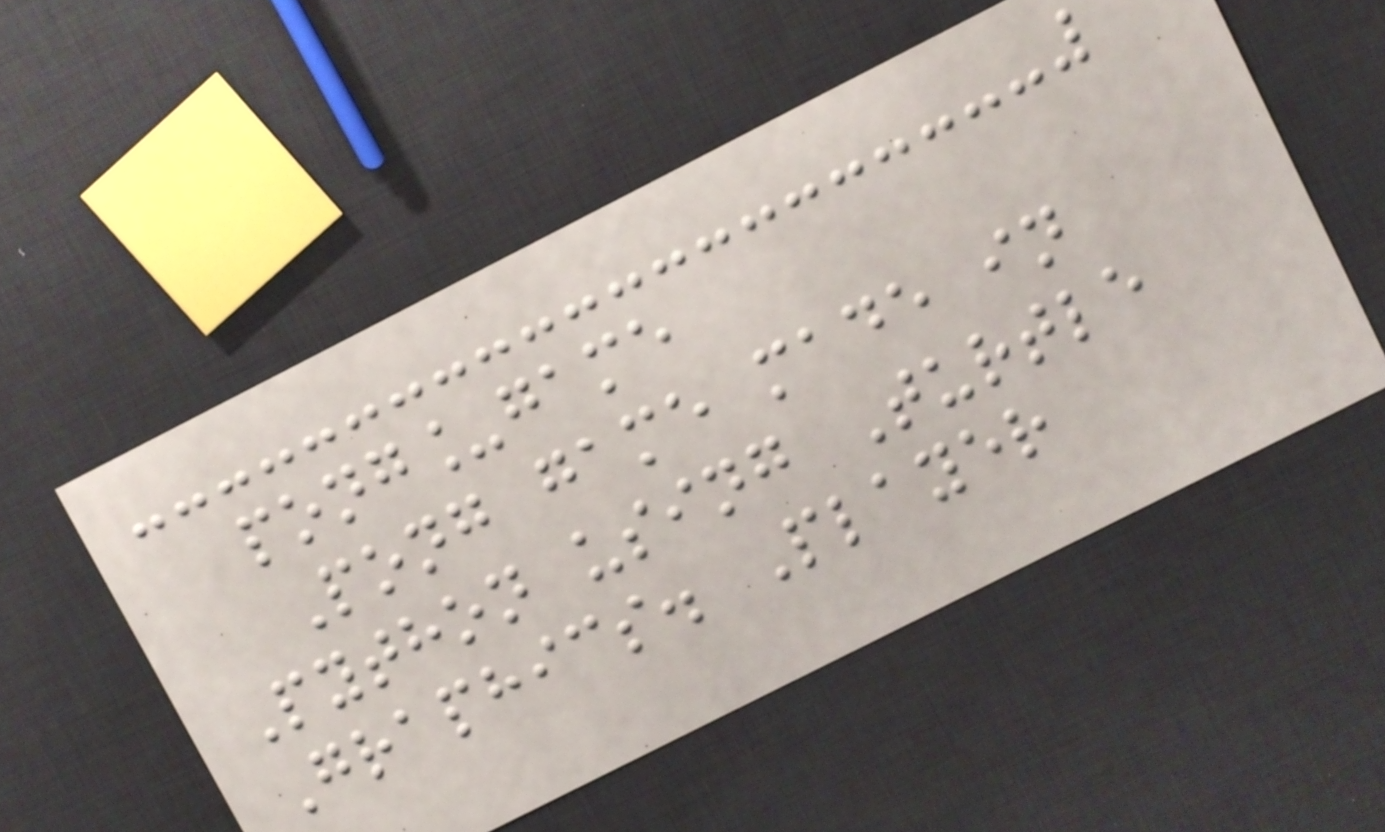pong_game
Pong game made in
Python using Turtle
Graphics. Player
